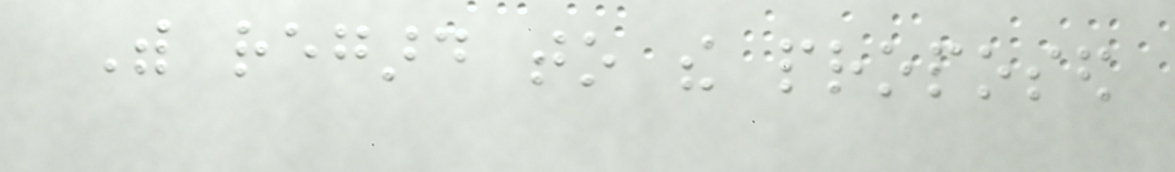With regard to the proposed
